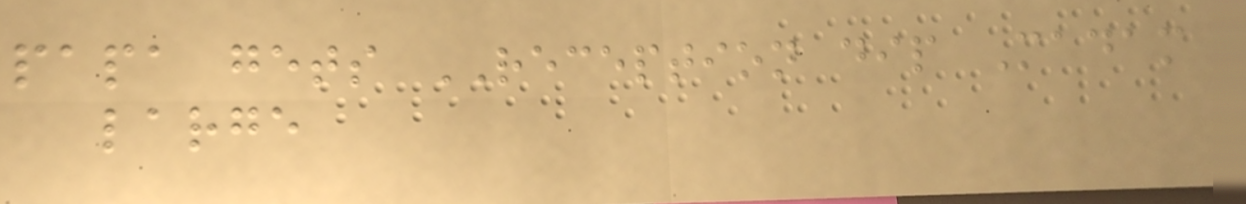papa gets RECEPTION dip Madam
large
